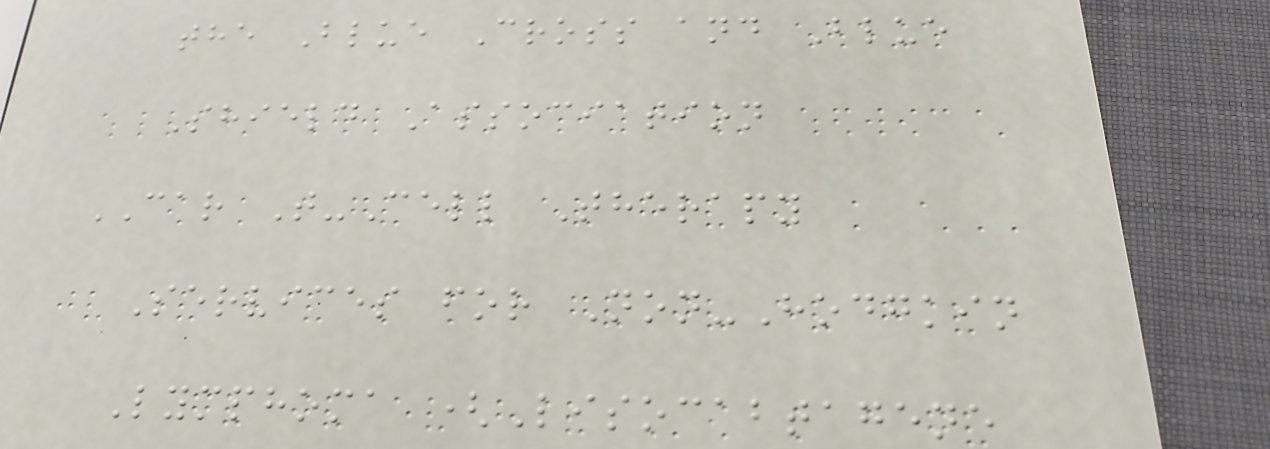the Blue Cross and Blue
Shield Association
CAR T-Cell Therapy
Services for Non-Hodgkin
Lymphoma (Lisocabtagene
